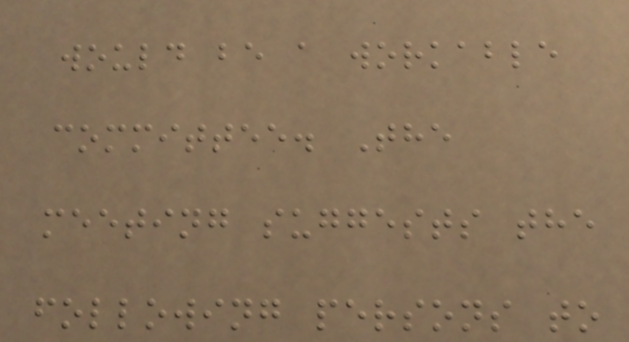would be a workable
committee. The
meeting suggests the
following persons to
